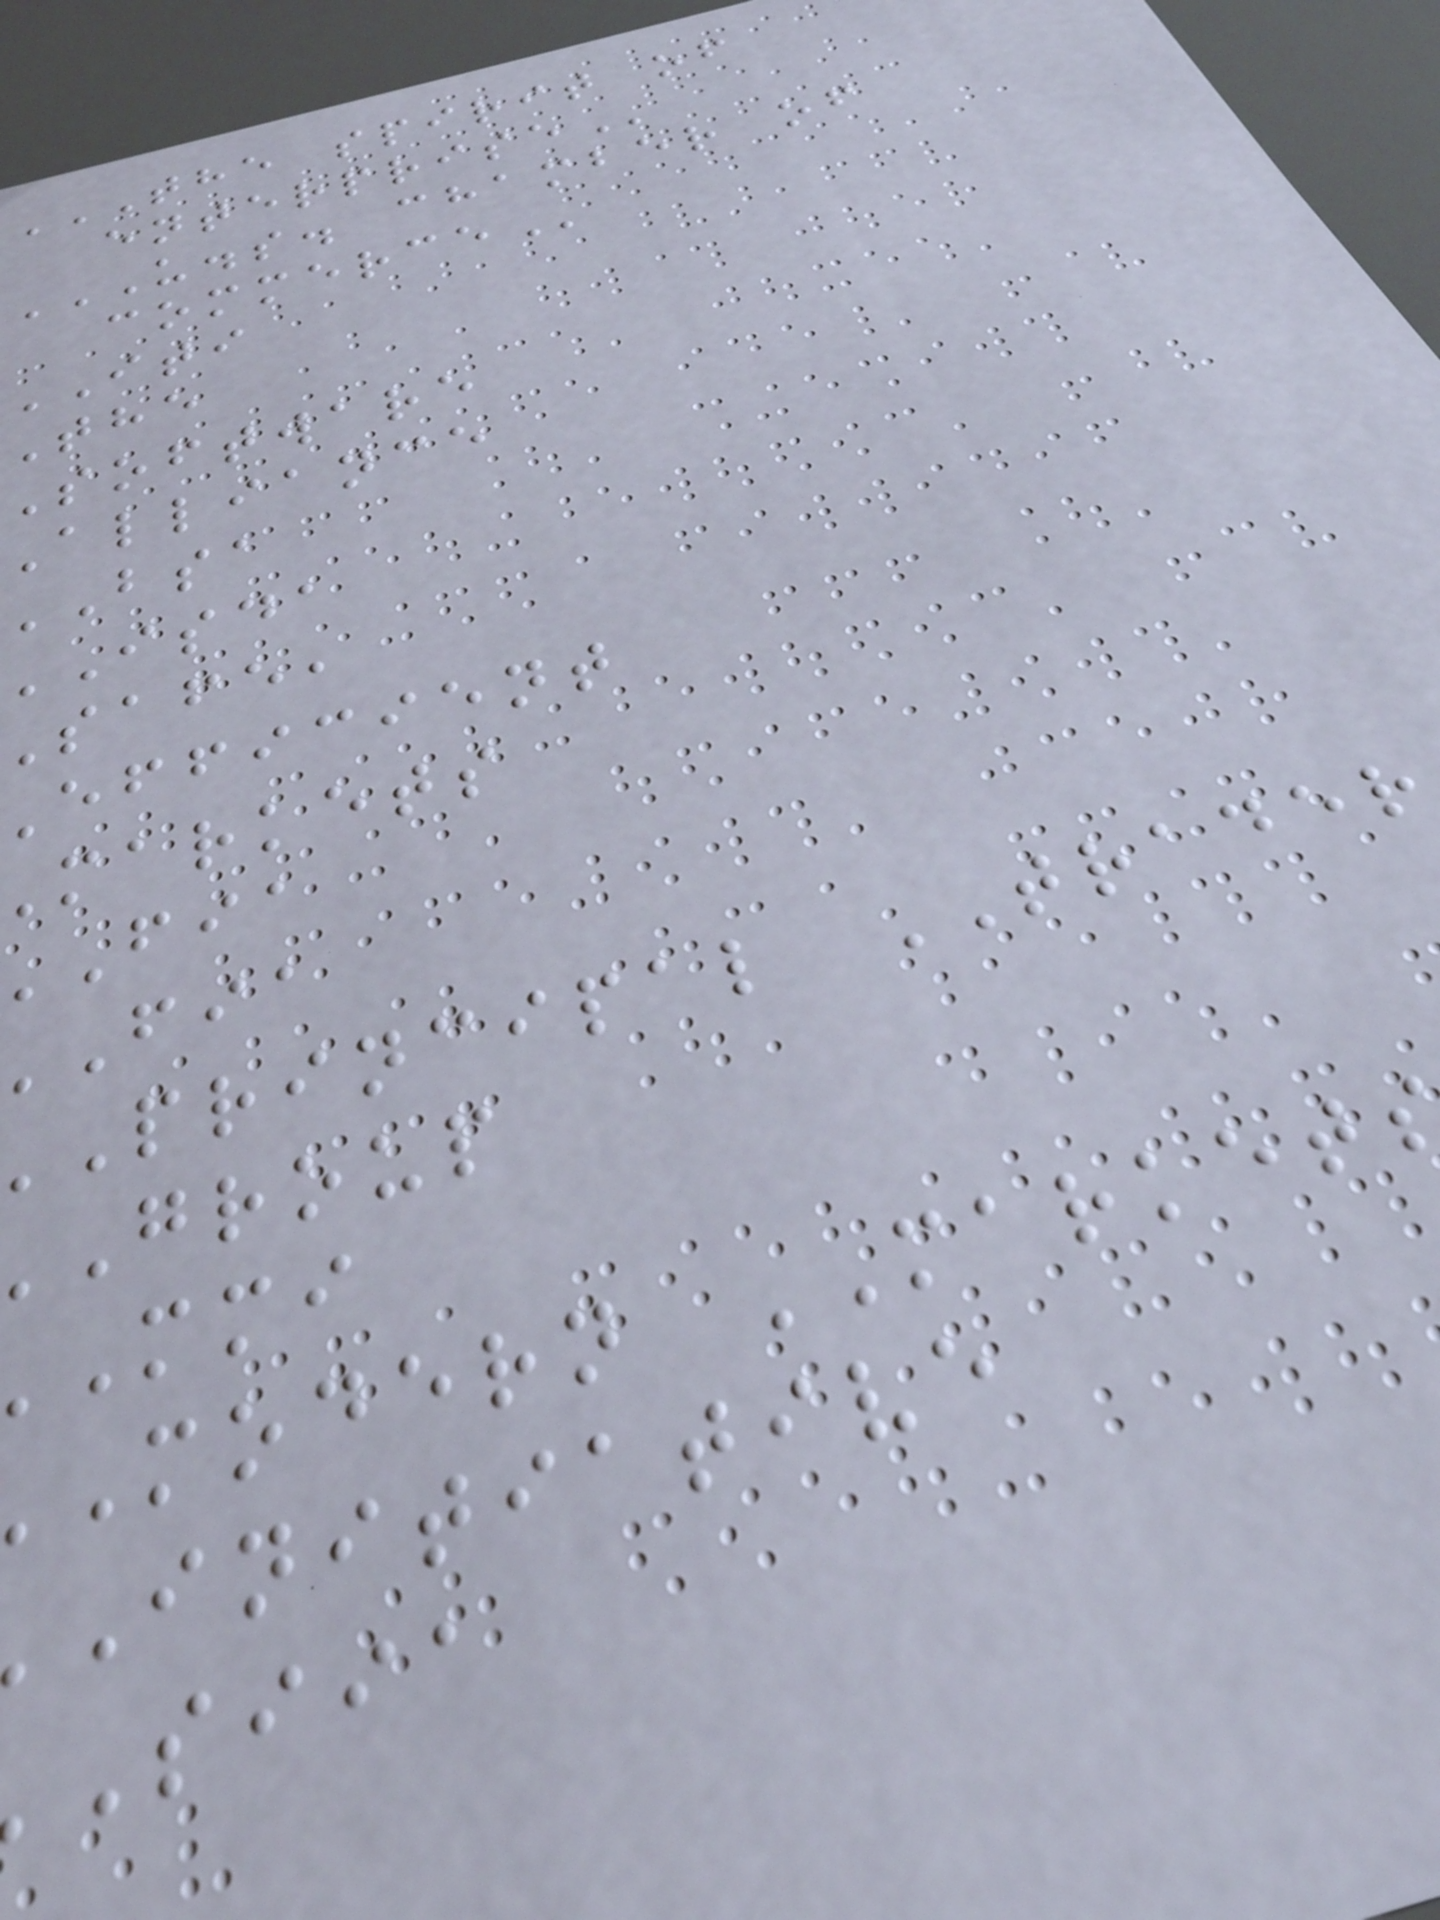THE SPIRIT OF
U.S. CHAMBER OF
ITI
The
Software
Alliance
isda
safe,
efficient
markets
principal TRADER
group
modern MARKET
initiative
siia
